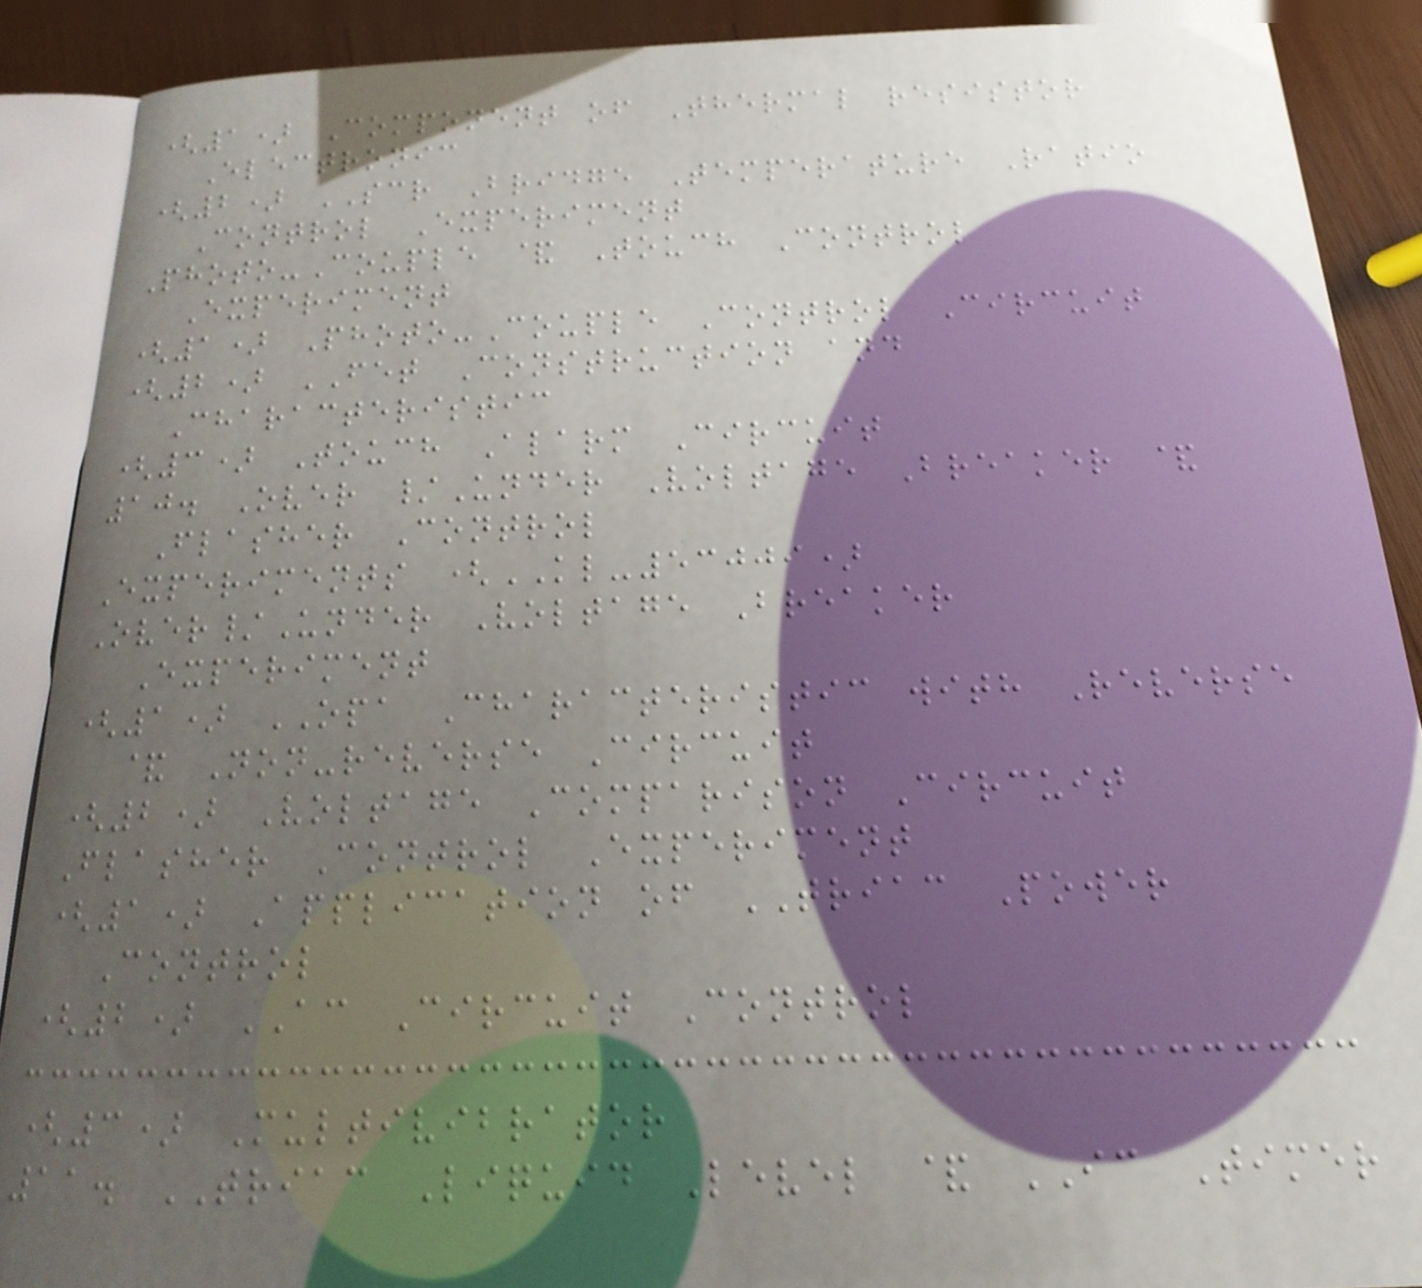(1) Component of Thermal resistor
Electronic
(2) SCR Bridge Temperature Ratio
Control Experiment
Photo-Couple & Touch Control
Experiment
(1) Photo-Couple Control Circuit
(2) FET Construction and
Characteristic
(3) Touch Alarm Circuit
10. Over /Under Voltage Breaker &
Flasher Control
Experiments (KL-53009)
Over/Under Voltage Breaker
Experiment
(1) OPA Characteristic with Reverse
& Non-reverse Circuit
(2) Voltage Comparison Circuit
Flasher Control Experiment
(1) Application of TRIAC Power
Control
(2) AC Circuit Control
(3) Multivibrator
11. TRIAC Liquid Level & IC Timer
